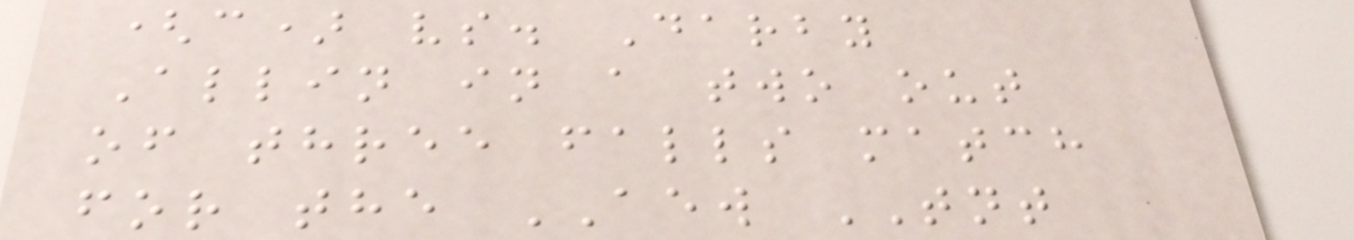(c) vs. Darby
Allin in a two out
of three falls match
for the AEW TNT
